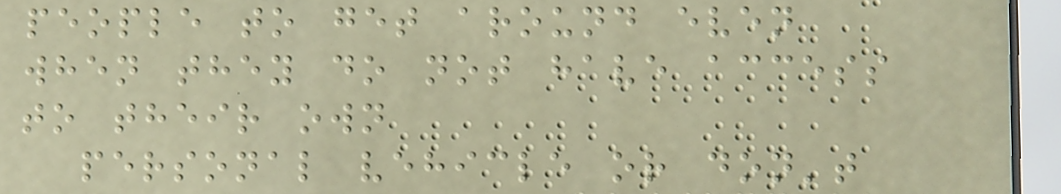people to get around even
when they do not have access
to their own
personal vehicle or don't
